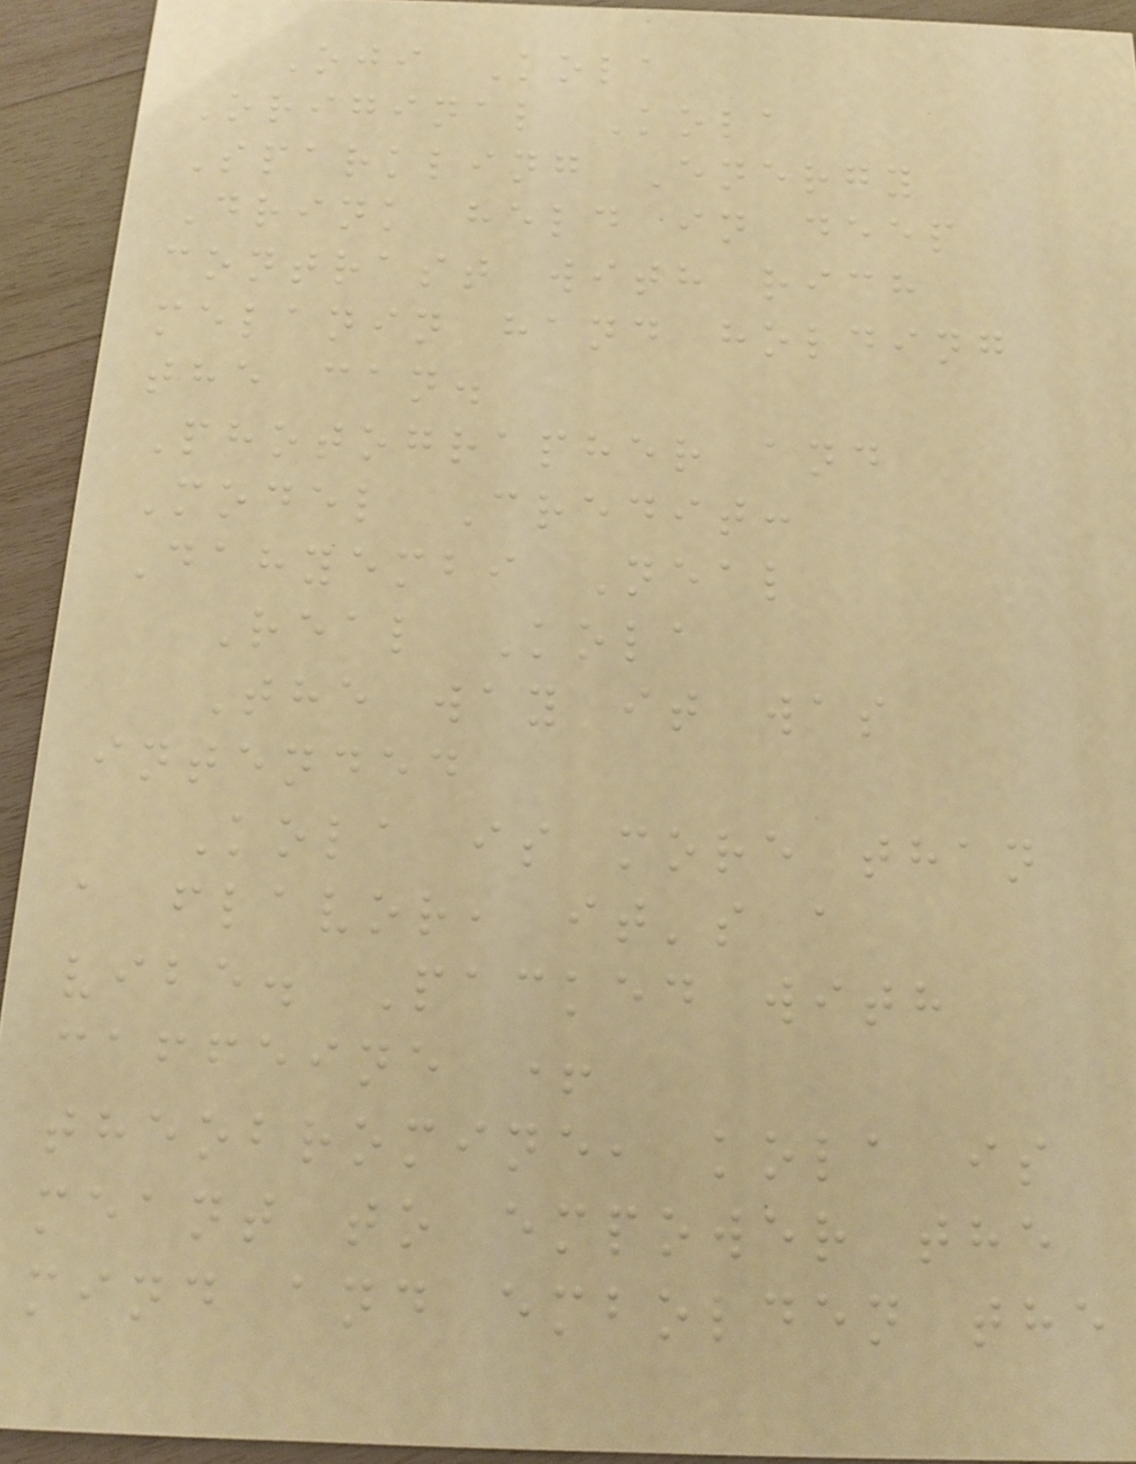Oji Kola
Original Kola
Sparkling Energy
Drink held in deep
contrast with rich
melanin hand holding
the can.
Photographer and
Model Credit:
Dahyembi Neal
Real Kola
The way it was
intended
Kola is more than
a flavor, it's a
vibe. Packed with
caffeine +
theobromine, kola is
meant to empower the
mind and embolden the
